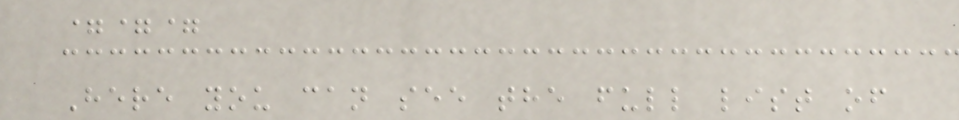===
Here you can see the full list of
